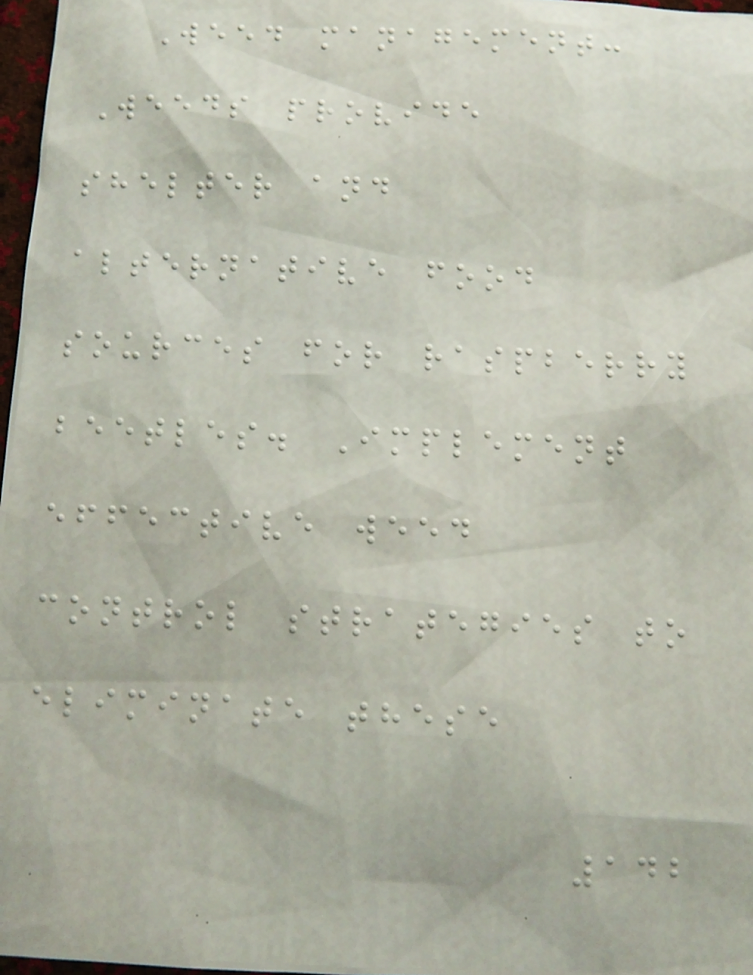Weed management:
Weeds provide
shelter and
alternative food
sources for raspberry
beetles. Implement
effective weed
control strategies to
eliminate these
142
